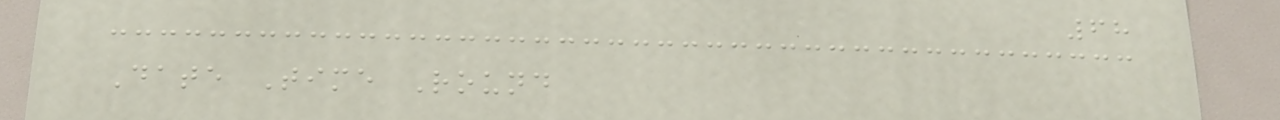68
Date Time Round
